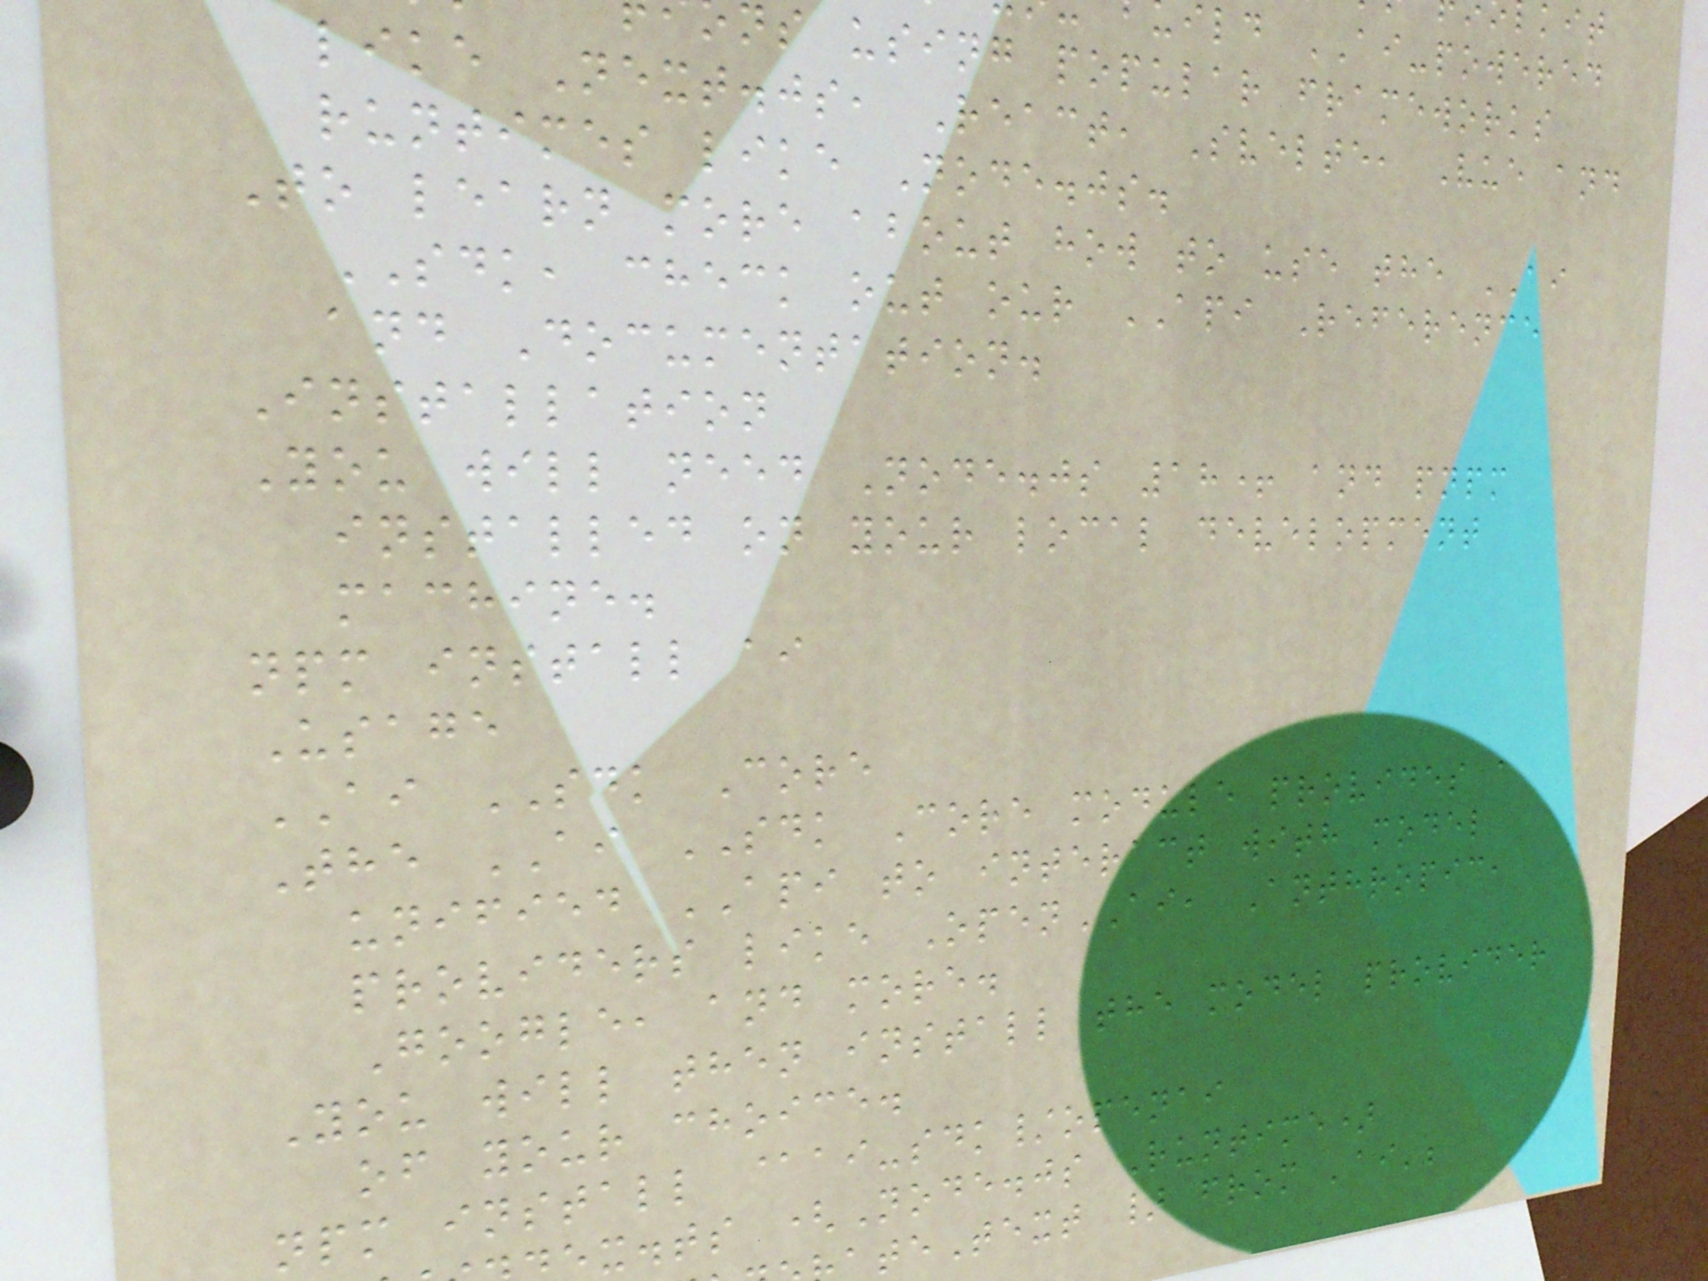ild AI-powered
ns using popular frameworks
like Next.js, React, Svelte, Vue and
runtimes like Node.js.
To learn more about how to use the AI
SDK, check out our API Reference
and Documentation.
Installation
You will need Node.js 18+ and pnpm
installed on your local development
machine.
npm install ai
Usage
AI SDK Core
The AI SDK Core module provides a
unified API to interact with model
providers like OpenAI, Anthropic,
Google, and more.
You will then install the model provider
of your choice.
npm install @ai-sdk/openai
x.ts (Node.js Runtime)
teText } from 'ai';
